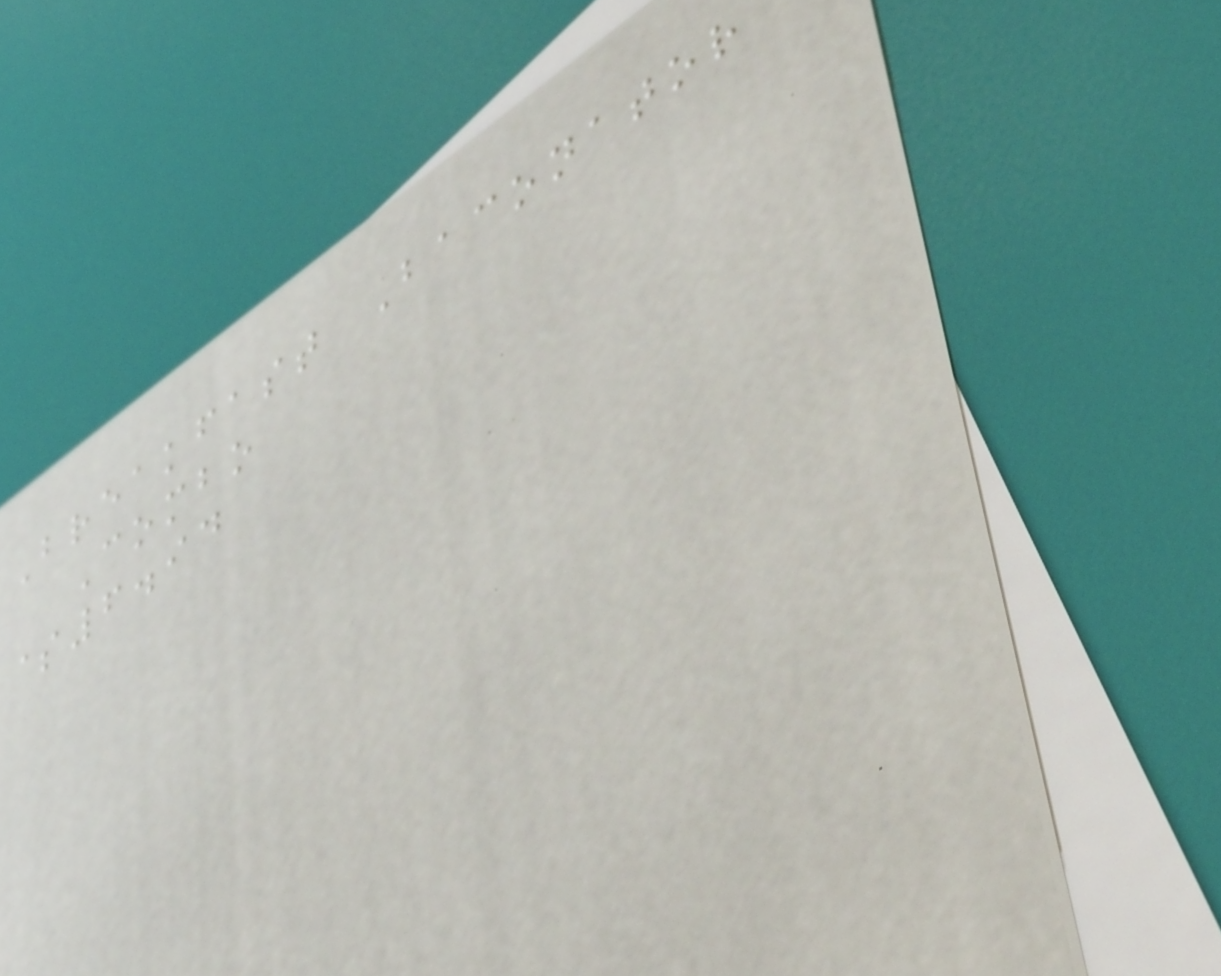Breakfast Baconator
Combo
$6.94
